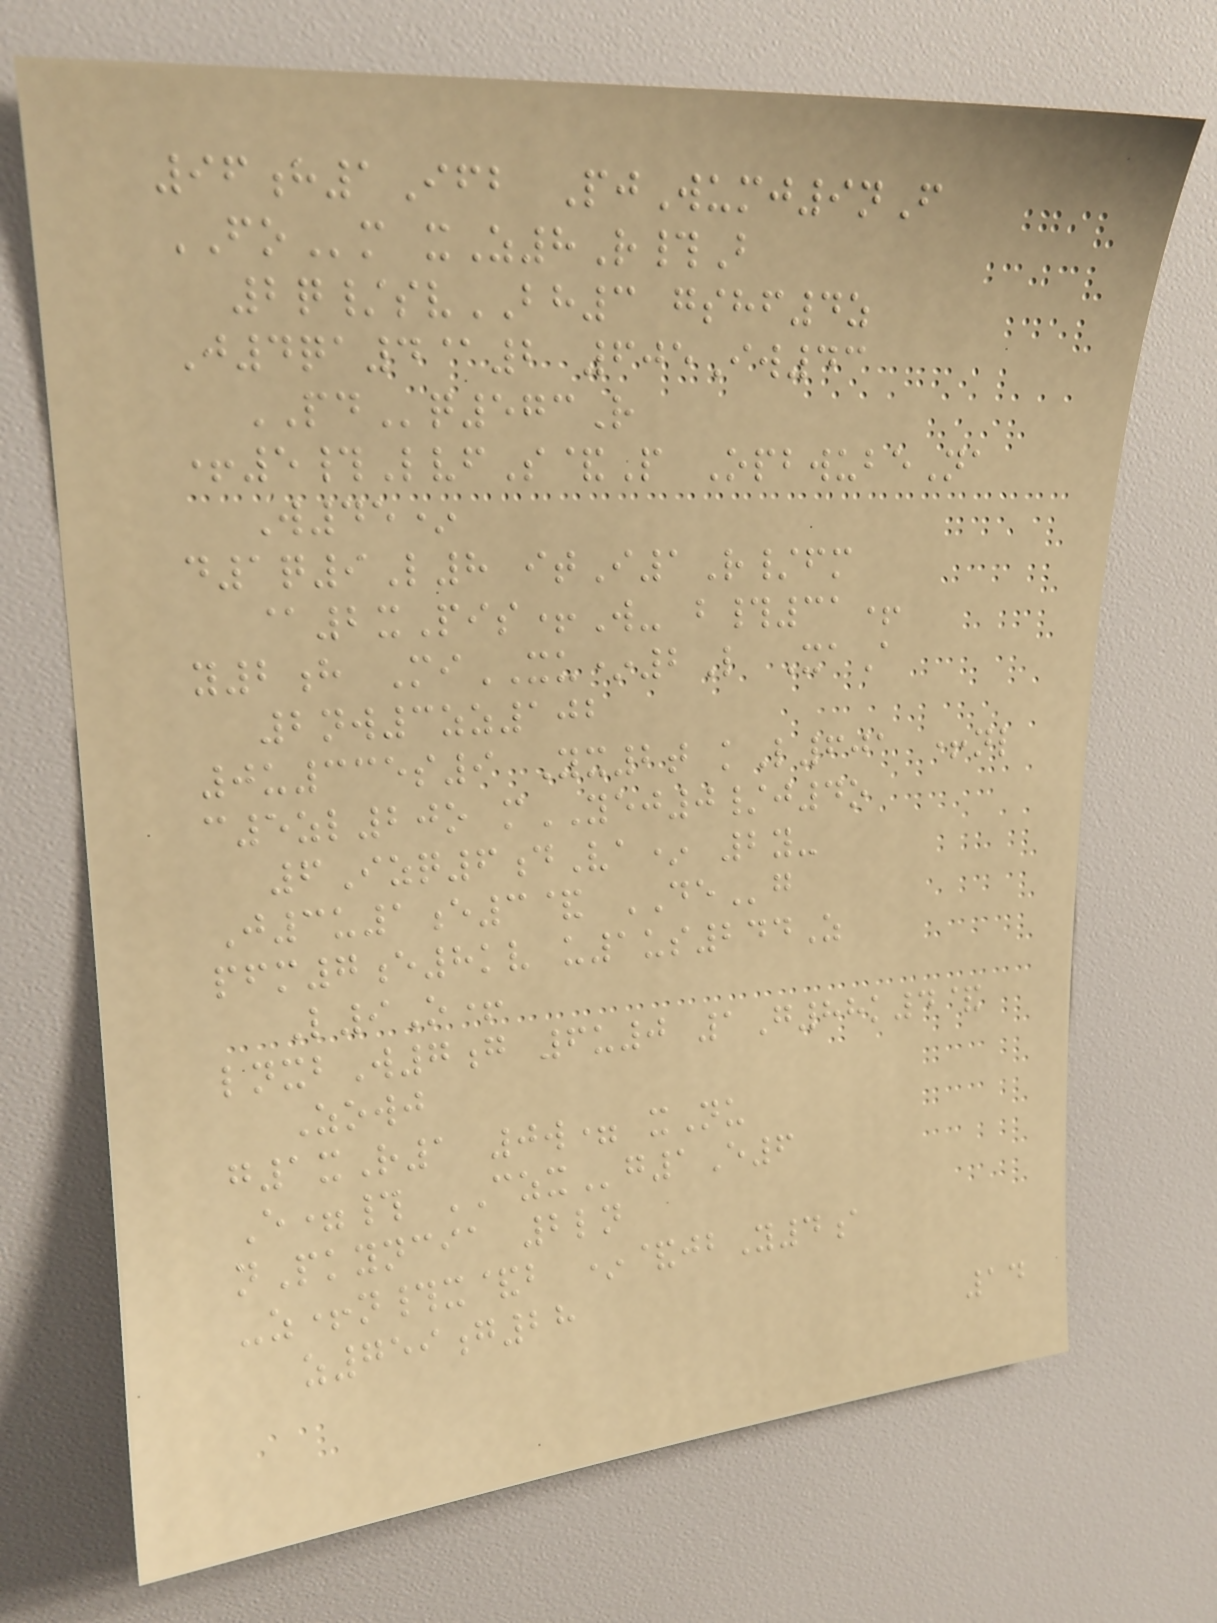96h1Ifb PjWumj9nF
FOm xZ8R#B
2q/svBH3 gshf4z
J4qa4@2 605Iw43
PDq573R
+5#LvfS&P OpbwubeNa
W45*
d1q9L8 itI1R/fm
@2xPis+W- b#31+
y2h MiXU*2L XaA
2nw3zz102
0u335s9 Yx2t kL601 +nl
c5zl20o mYEJ0/j4o
6Izq6dVa* 2y-
J3u1e3& DEg
pfm7e8kv u1us244Z
L9O+
lnxbW7g 6u0 1G88k4&
Zowj
g1xR1 0w= xNu
E=# CZXg1E6
nPkyncia 2ln
-z+n#x&b *&jbY4a
z759g28
14
